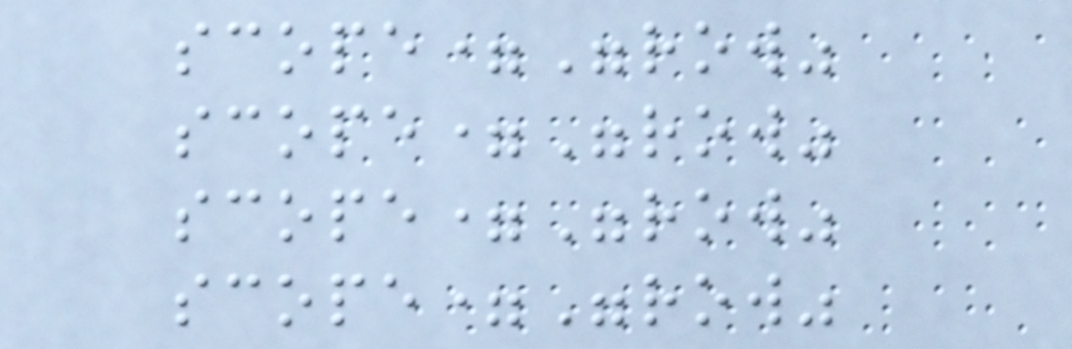scope="row"
scope="row"
scope="row"
scope="row"
